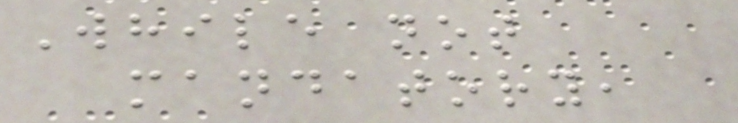While not
mandatory,
